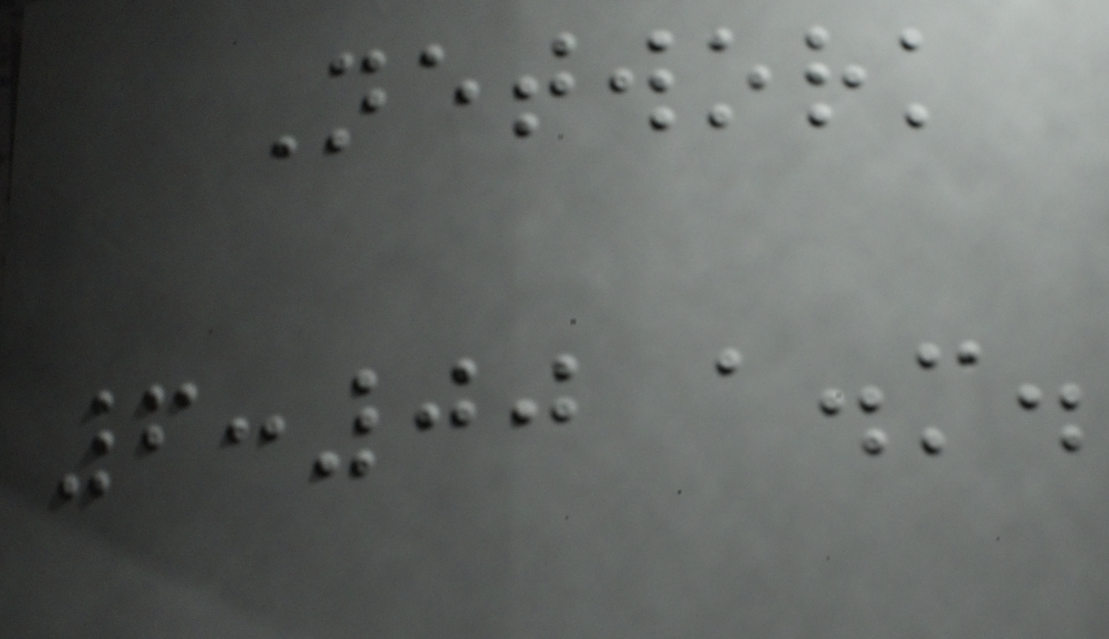Network
6:00 a.m.
